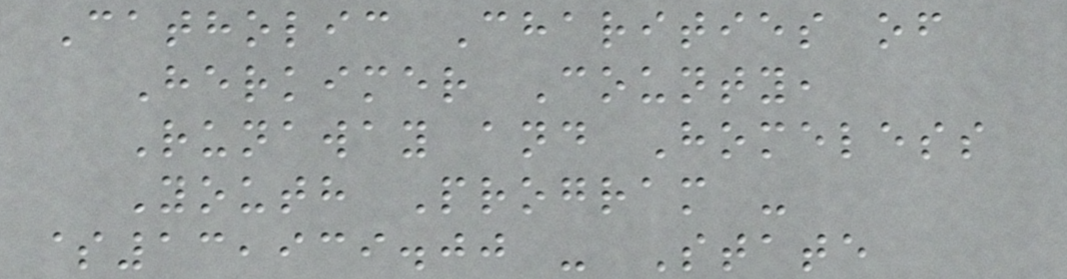Catholic Charities of
Herkimer County,
Runaway and Homeless
Youth Program -
$13,939.00 - State
